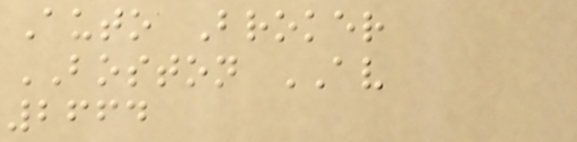Auto Broker
BOSTON AV
2664
